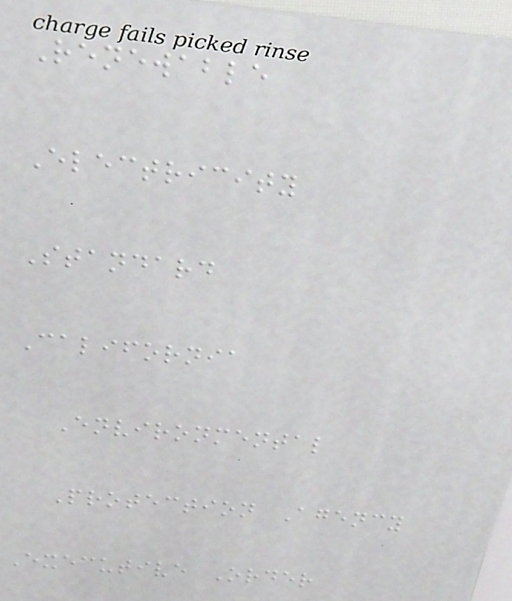Renewable
Electricity
Standard
California
Environmental
Protection Agency
Executive Order
